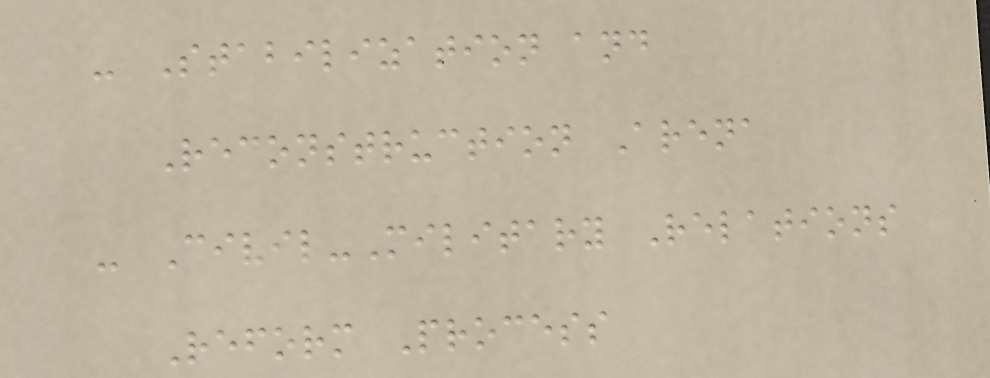- Stabilization and
Reconstruction Arena
- Civil-Military Relations
Reform Process
